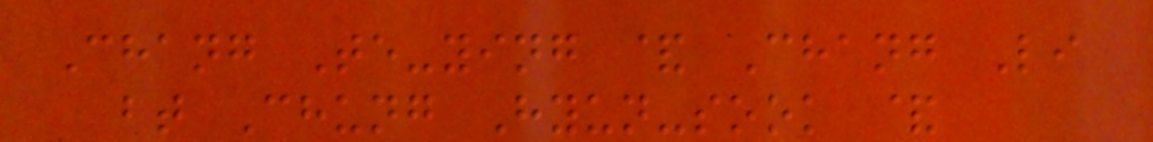Chang Te-ying & Chang Li
bt Chung Hyun-sook &
